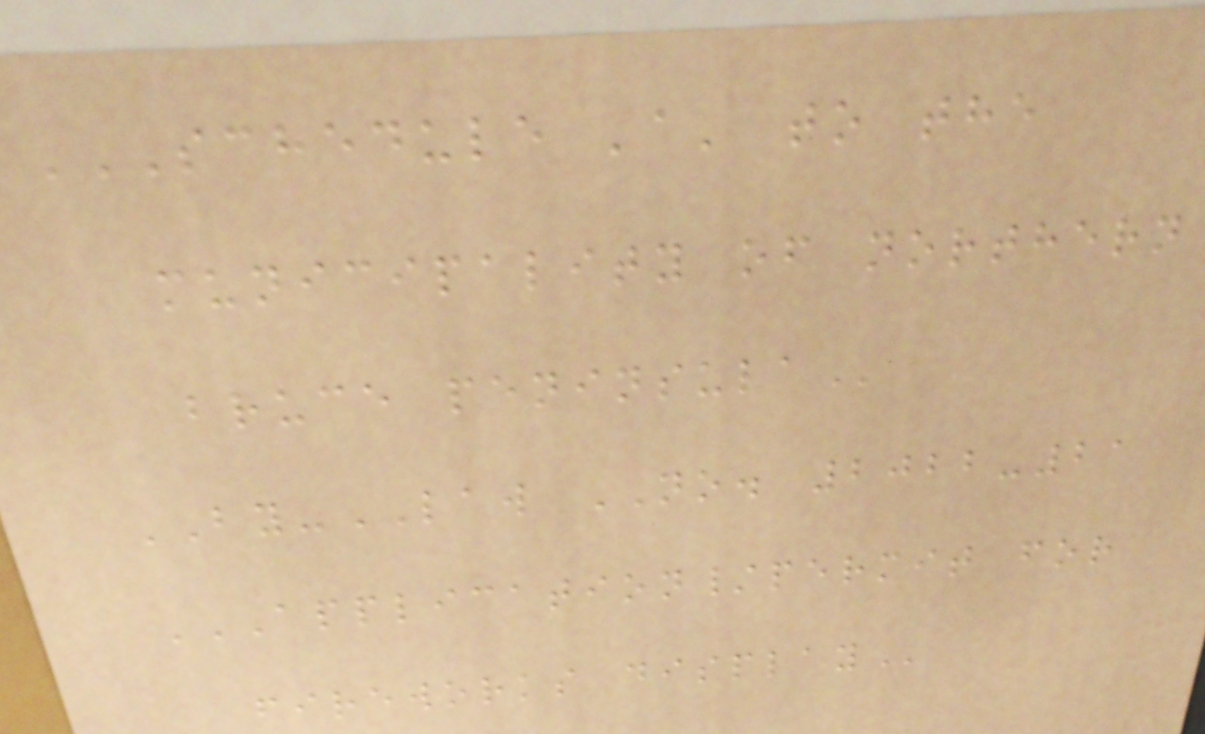SCHEDULE 'A' TO THE
MUNICIPALITY OF NORTHERN
BRUCE PENINSULA
BY-LAW NO. 2022-21
APPLICATION/PERMIT FOR
FIREWORKS DISPLAY
